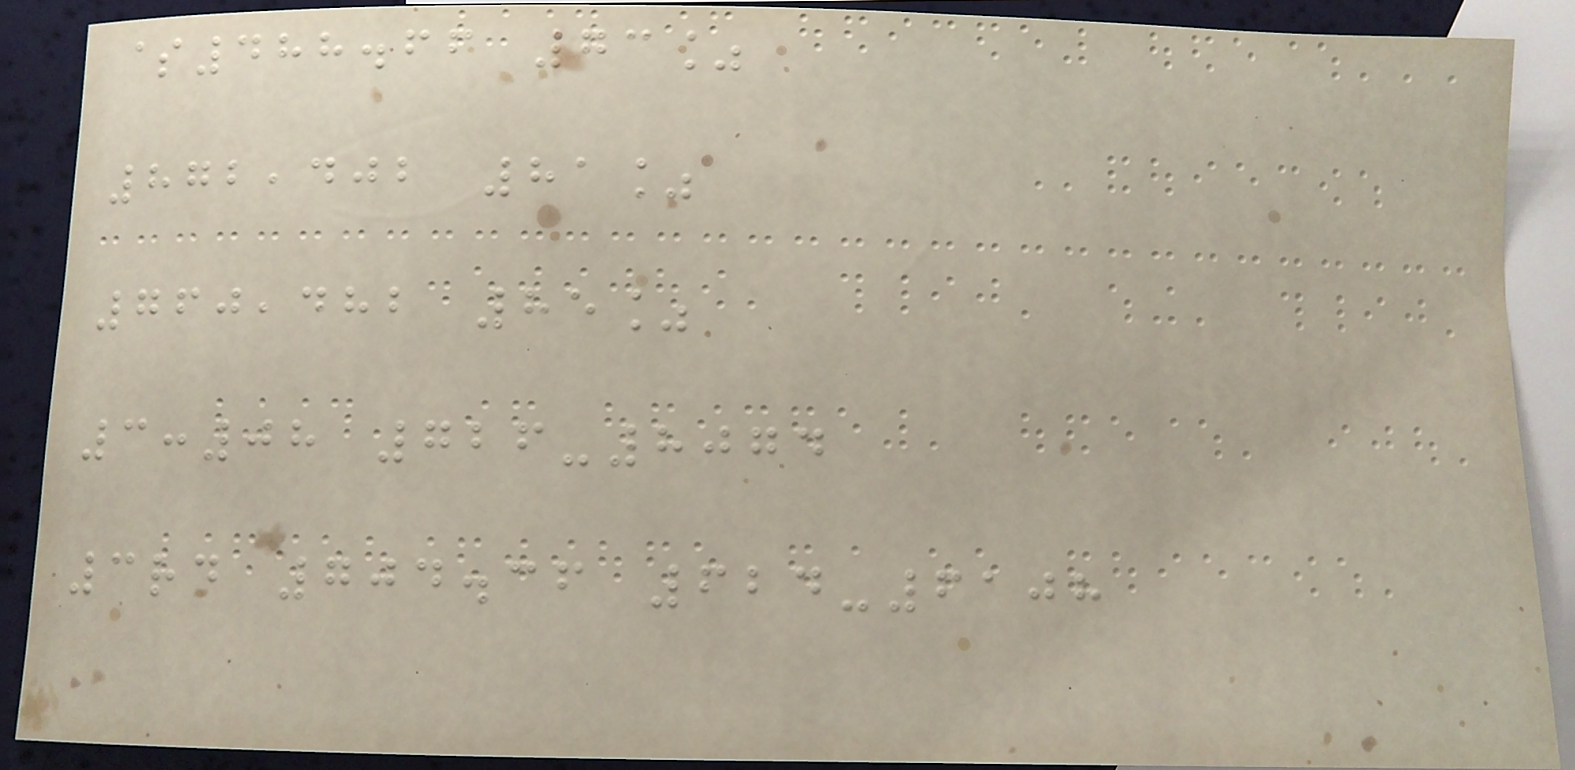$488.66 73%
872,402 81%
760,482 85%
3:08 726-8074
3rd 704.36 624-6108
